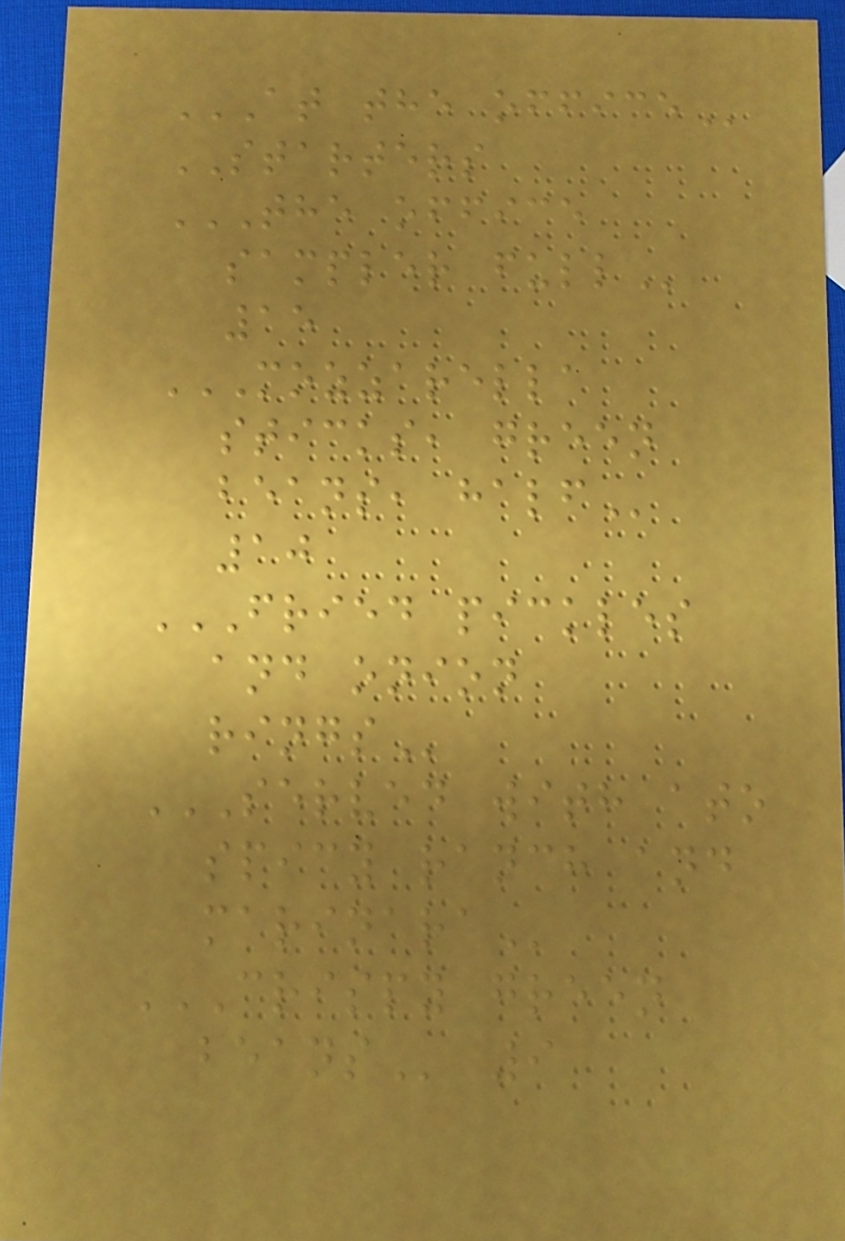AT THE OFFICE
STARTERS
THE OFFICE
SAMPLER FULL
15
MOZZARELLA
STICKS, GREEN
BEANS, HALF
10
FRIED PICKLES
AND ONION
RINGS
SERVED WITH ATO
SPICY RANCH AND
MARINARA
CRISPY GREEN
BEANS 9
